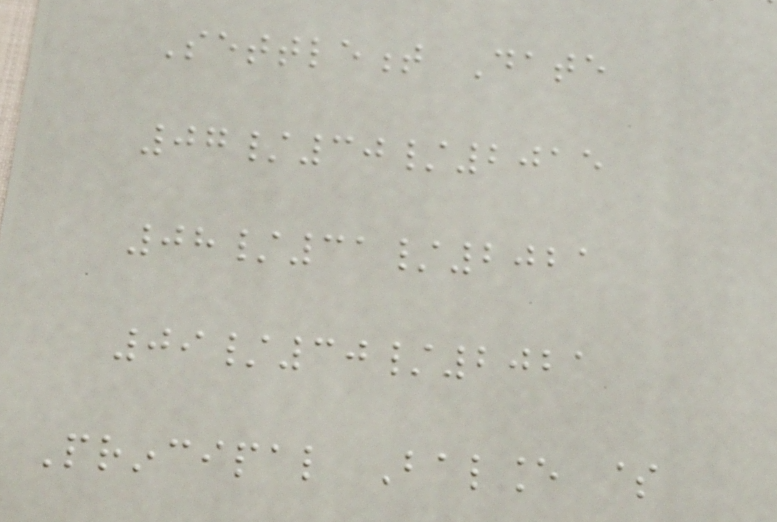Settlement Date
07/30/2015
08/31/2021
09/30/2021
Principal Balance $
